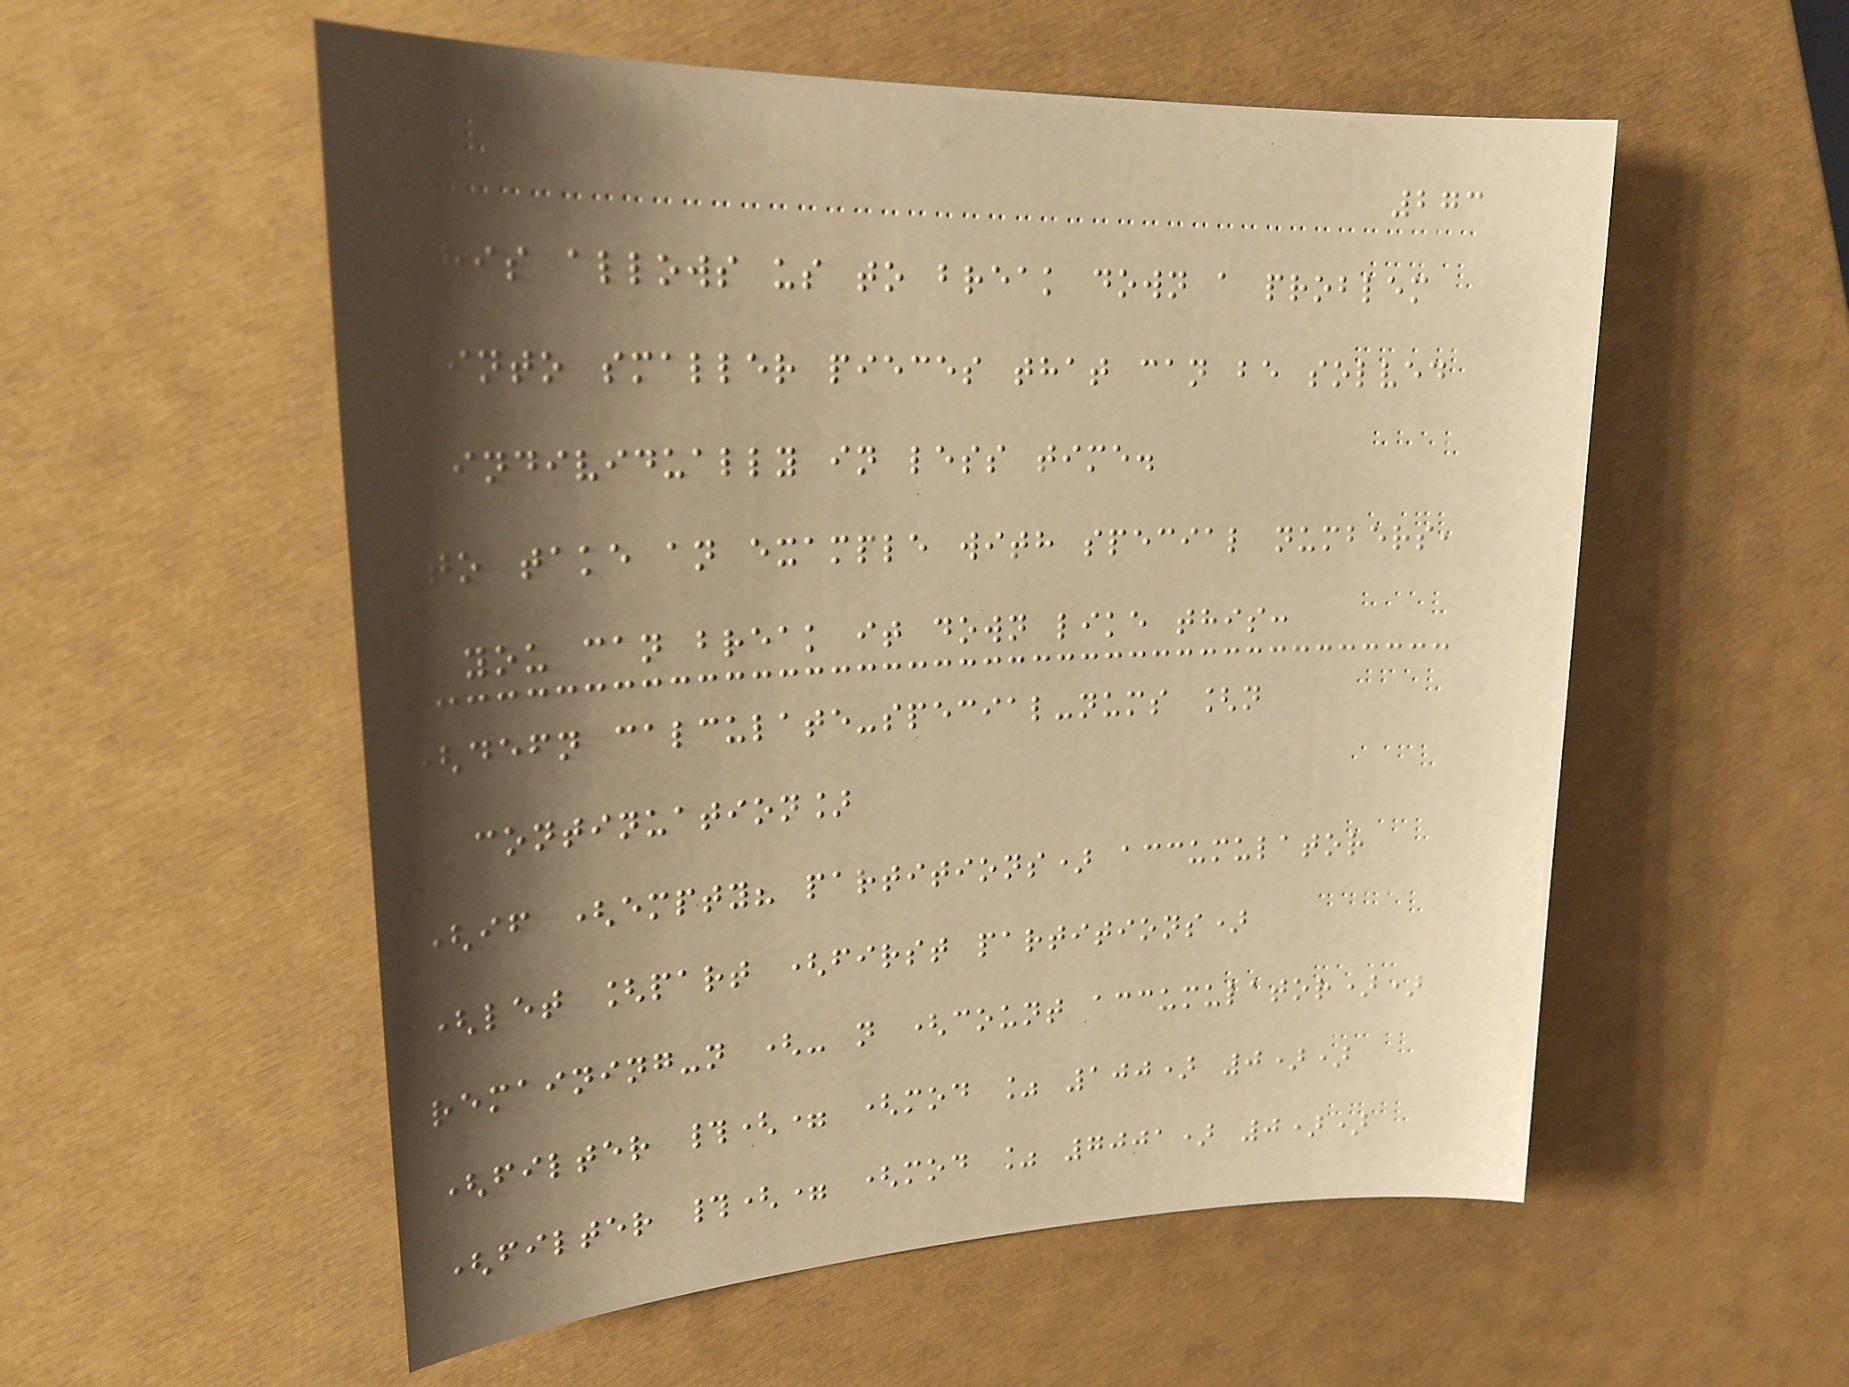273
This allows us to break down a problem
into smaller pieces that can be solved
individually in less time.
To take an example with special numbers,
you can break it down like this:
(defn calculate-special-nums [n
continuation]
(if (empty? partitions) accumulator
(let [part (first partitions)
remaining-n (- n (count accumulator))
(filter #(= (mod % 100) 0))
(filter #(= (mod % 7001) 0))
